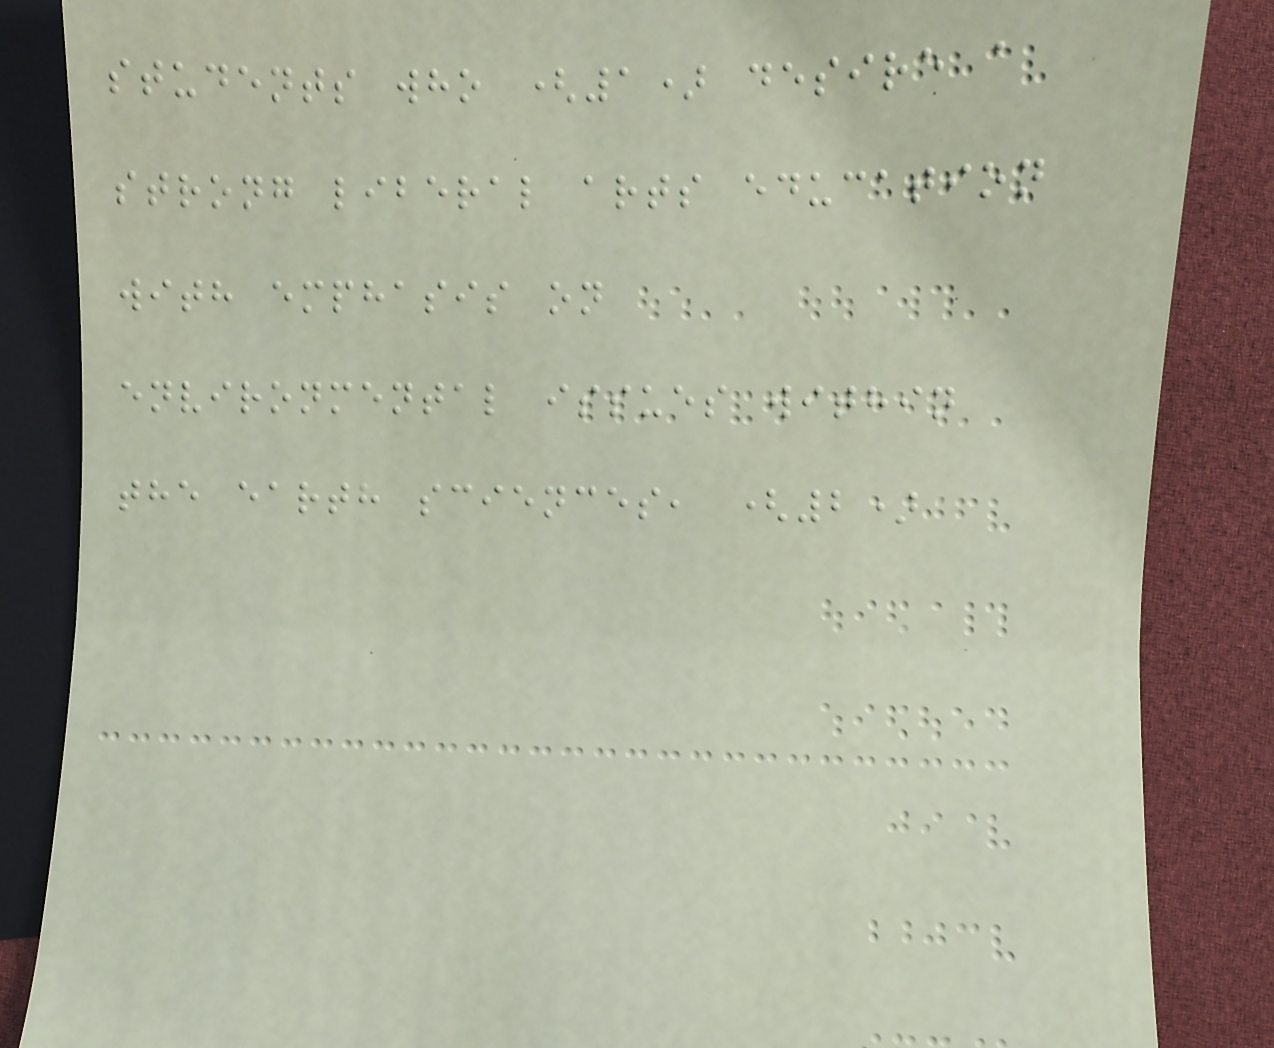students who (1) desire a
strong liberal arts education
with emphasis on
environmental issues within
the earth sciences, (2)
